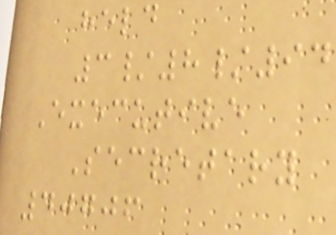held
3/8/94
Executive
Secretary
40706
